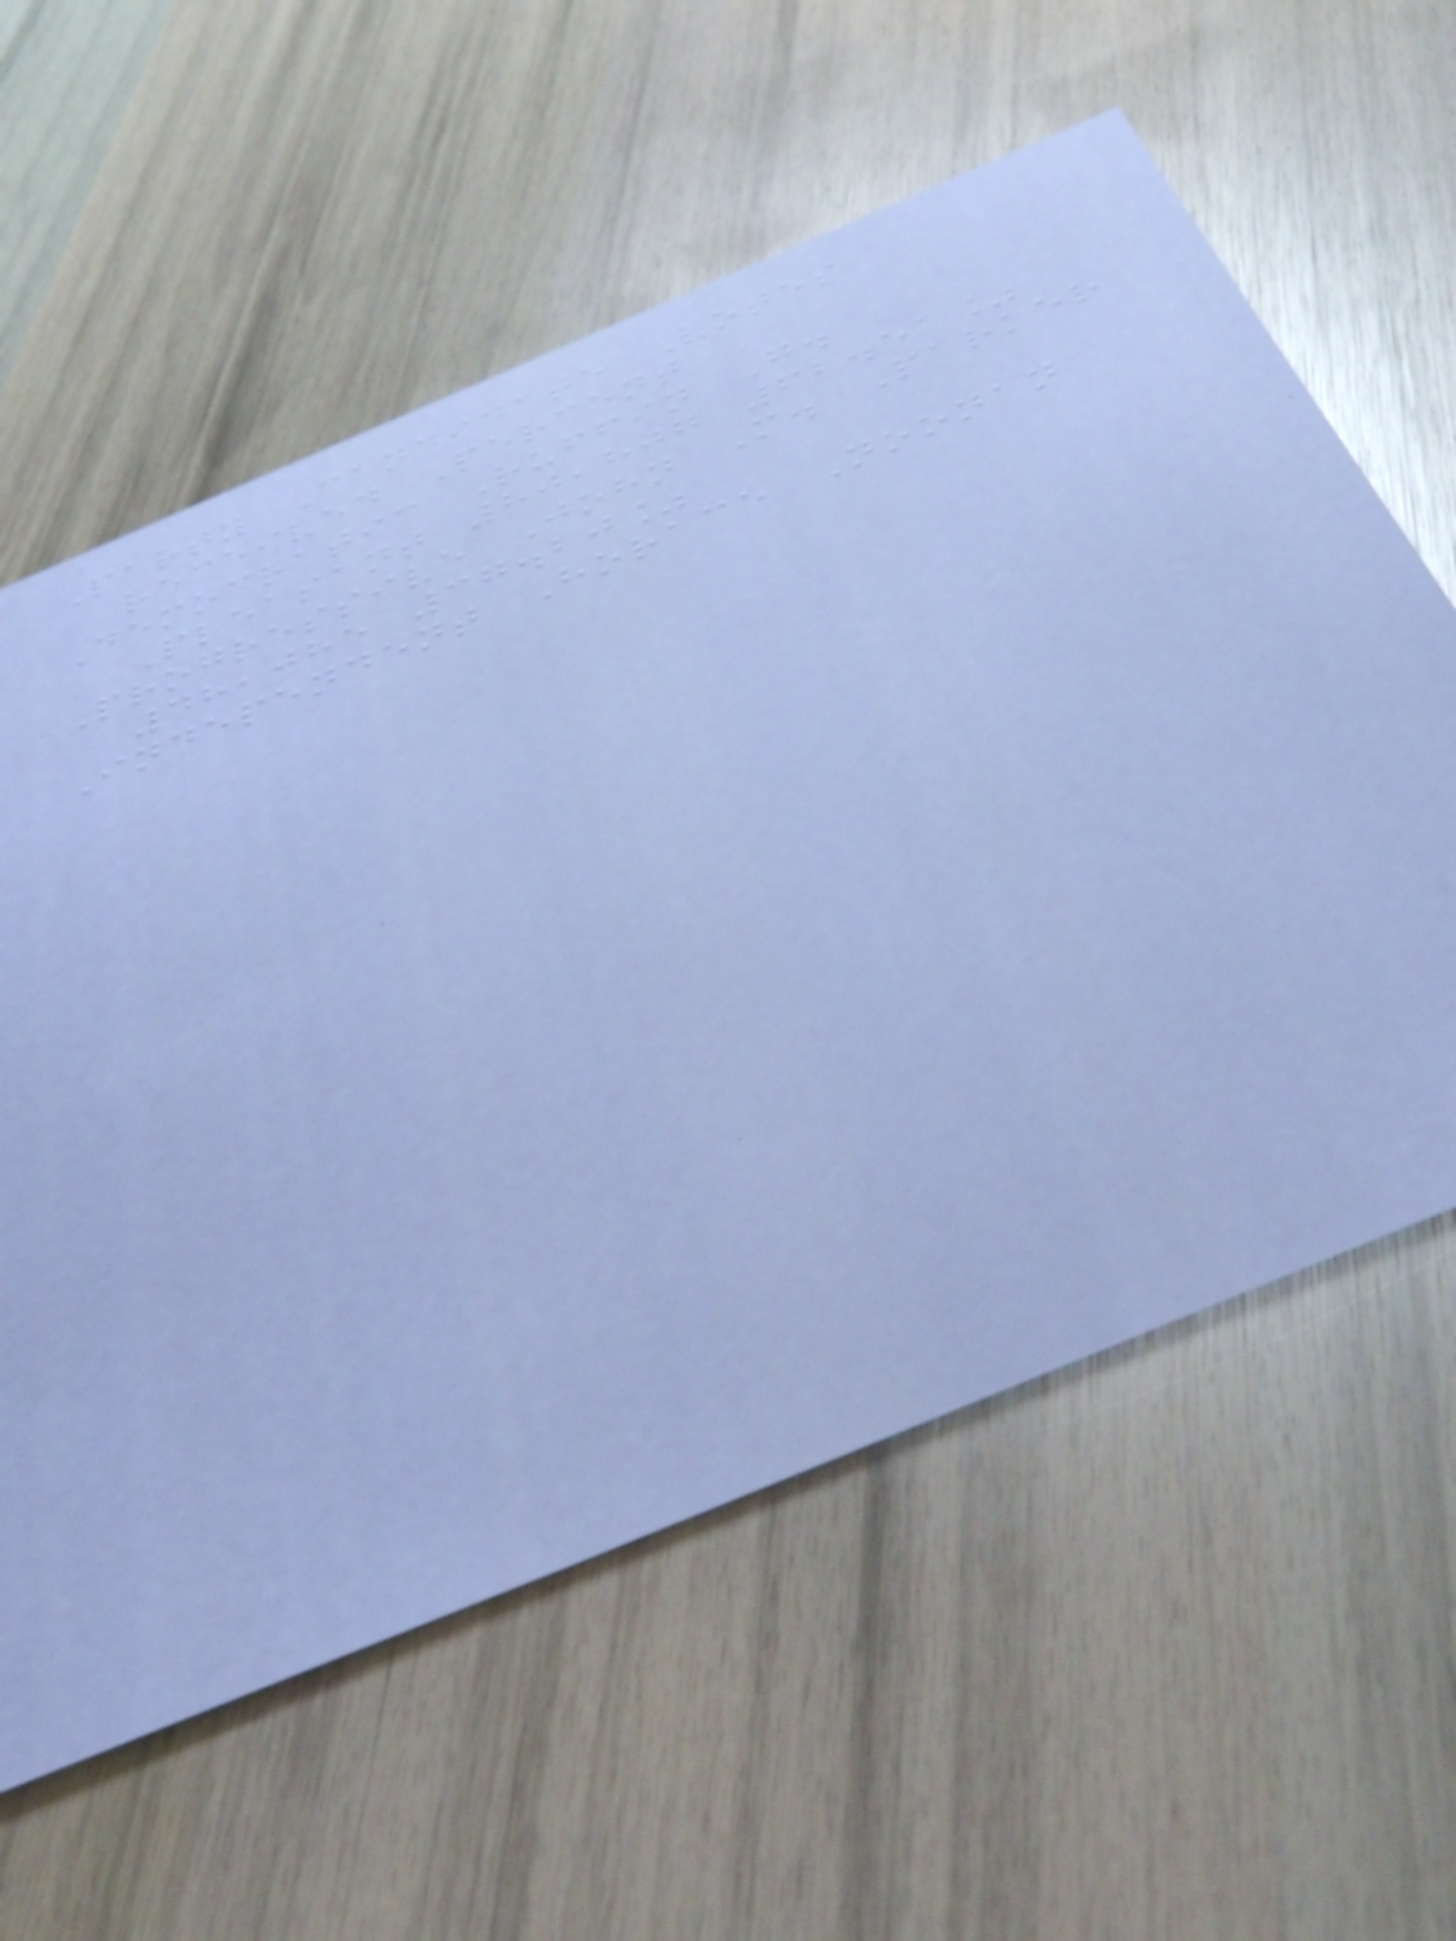Party Candidate Votes
received Percent
Democratic Ruffin G.
Pleasant 80,807 62.51%
Progressive John M. Parker
48,085 37.20%
Independent Horace Noonan
